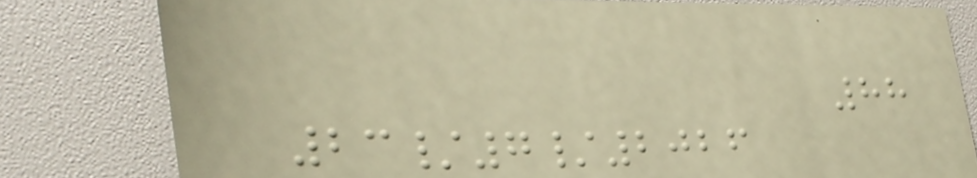88
23/7/2026
